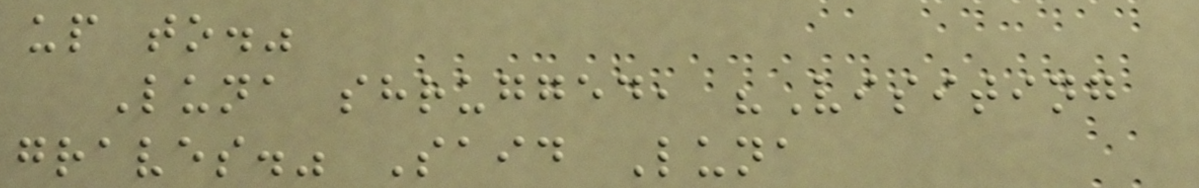up to."
Luna shrugged, "Visiting
graves." Said Luna
